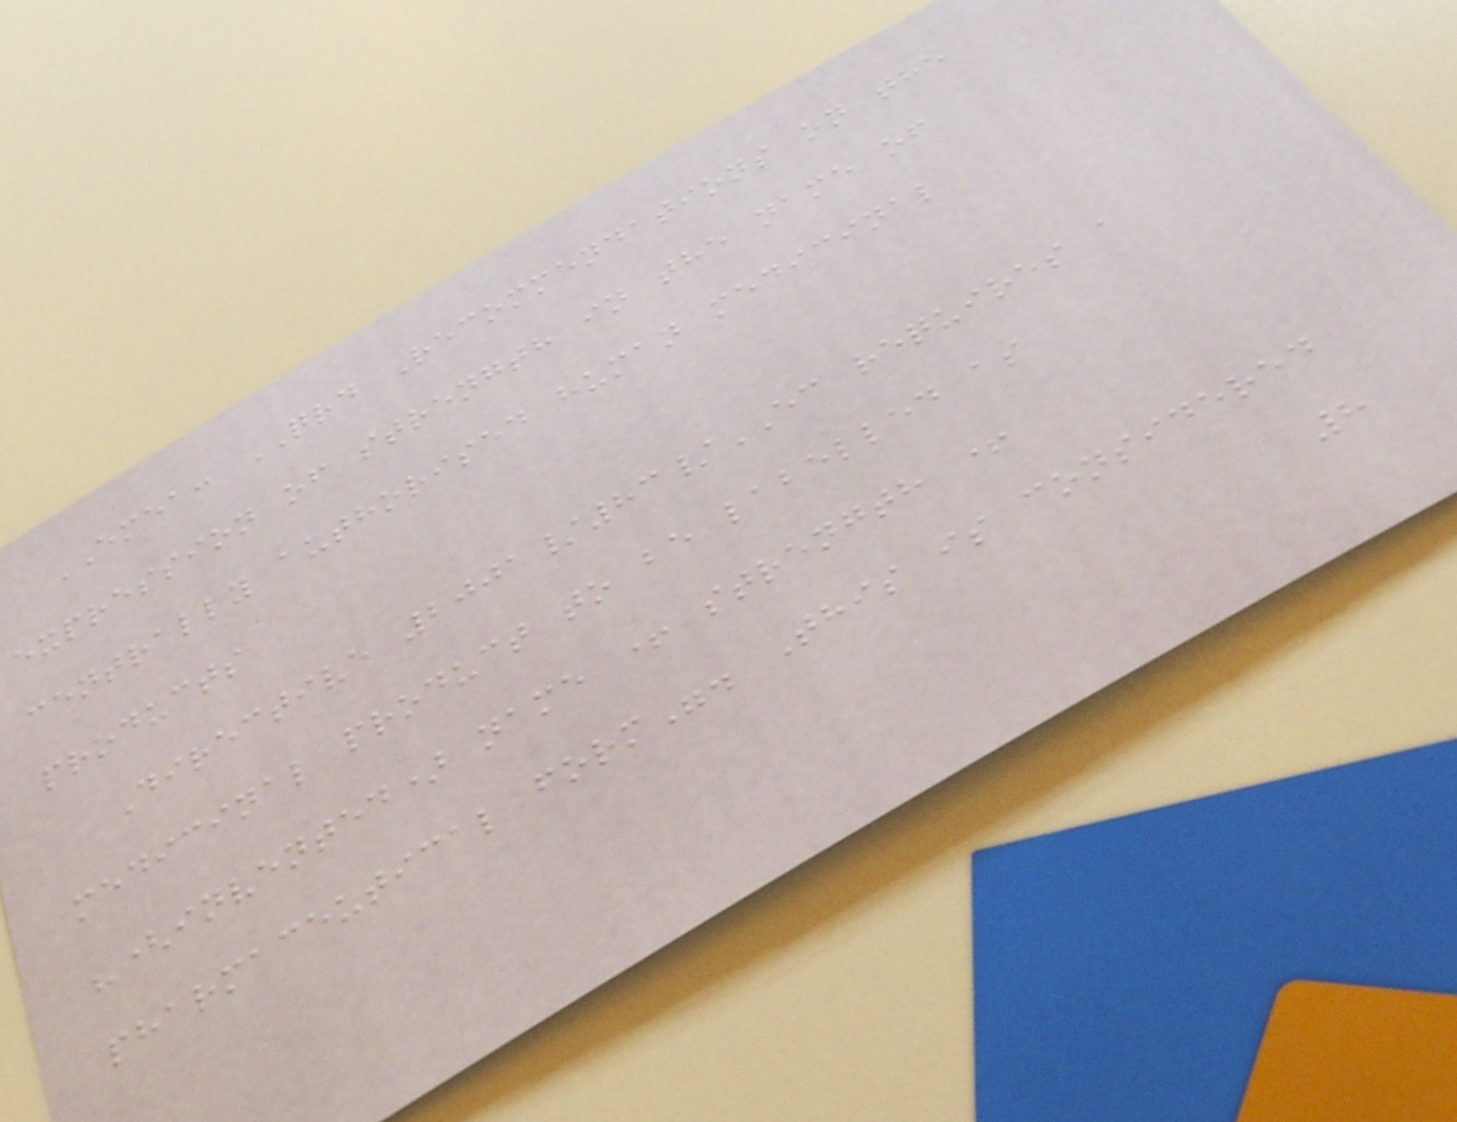EMEA: QRD Recommendations on the
expression of strength in the name of
centrally authorised human medicinal
products
Directive 2001/83/EC requires a
medicinal product to be labelled as
"(invented) name + strength +
pharmaceutical form". This is considered
8
